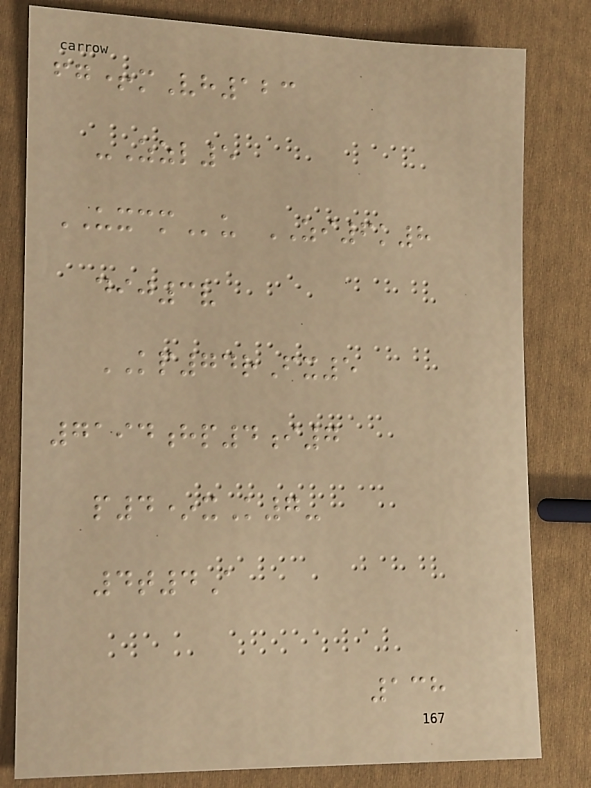fg+mVh123
-Zzl5
UXCMu ZI6k8
dij3v
KP74rFx5
7194hp4i7
p4*xK7-
4t4A
138
